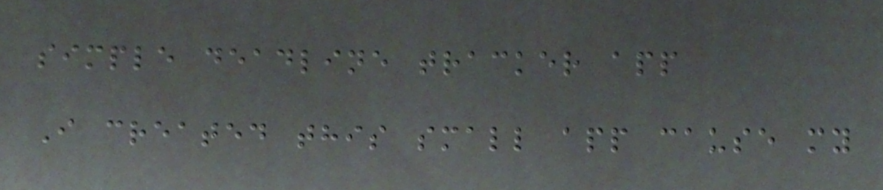simple deadline tracker app
I created this small app cause my
